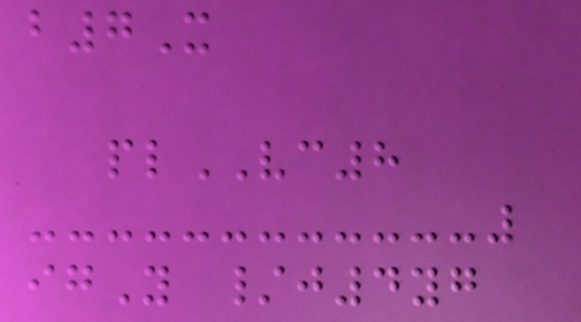b7X
plVC8
igY /j4yg
